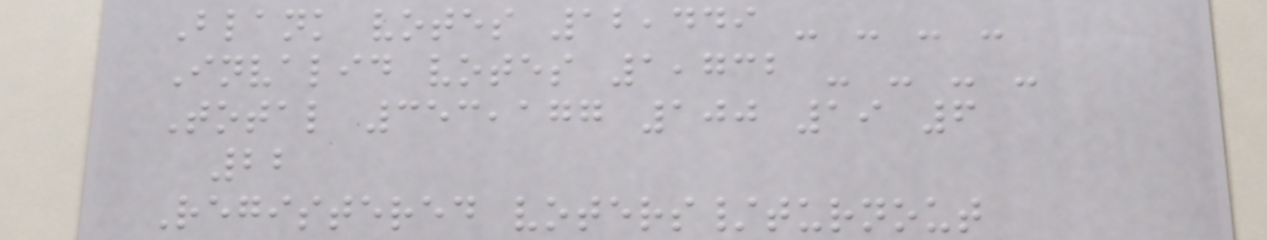Blank votes 12,449 - - - -
Invalid votes 1,732 - - - -
Total 353,177 100 19 6
22
Registered voters/turnout
